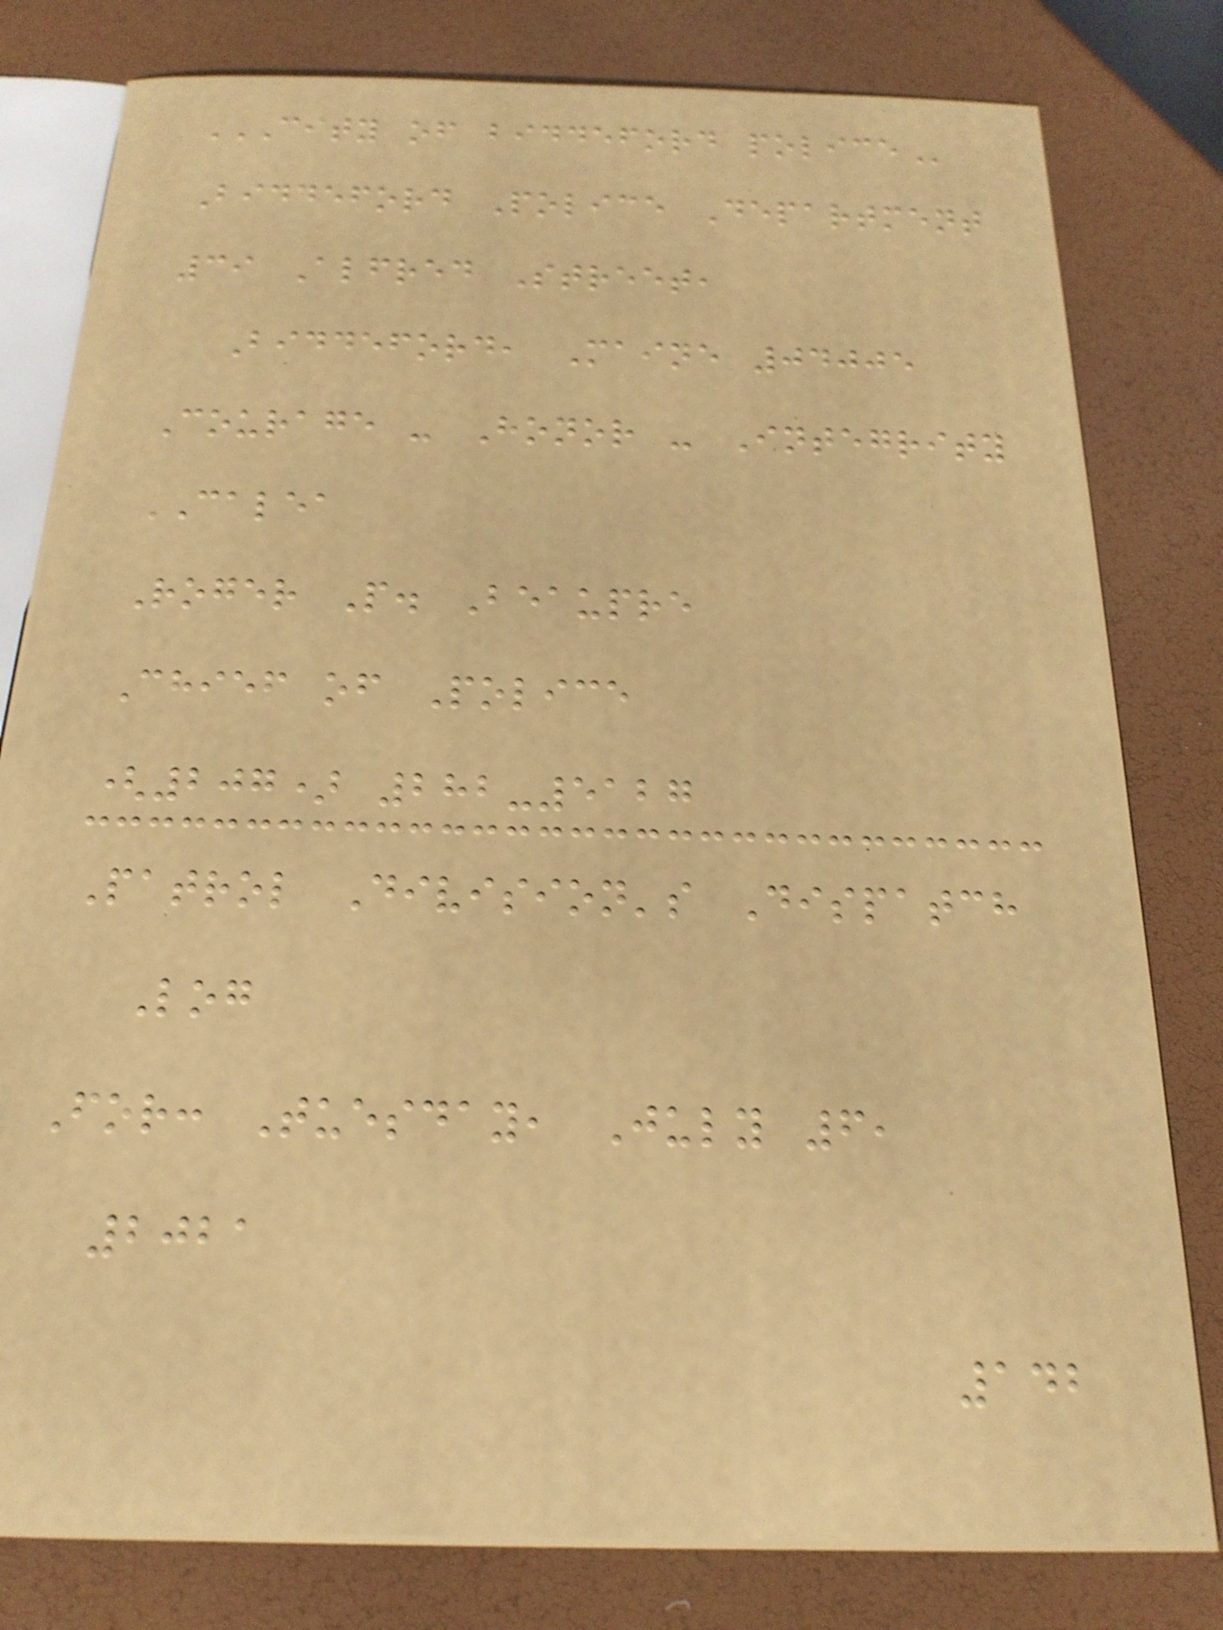CITY OF BIDDEFORD POLICE
Biddeford Police Department
39 Alfred Street,
Biddeford, Maine 04005
Courage - Honor - Integrity
CALEA
Roger P. Beaupre
Chief of Police
(207) 282-5127
Patrol Division's Dispatch
Log
For: Tuesday, July 6,
2021
142
